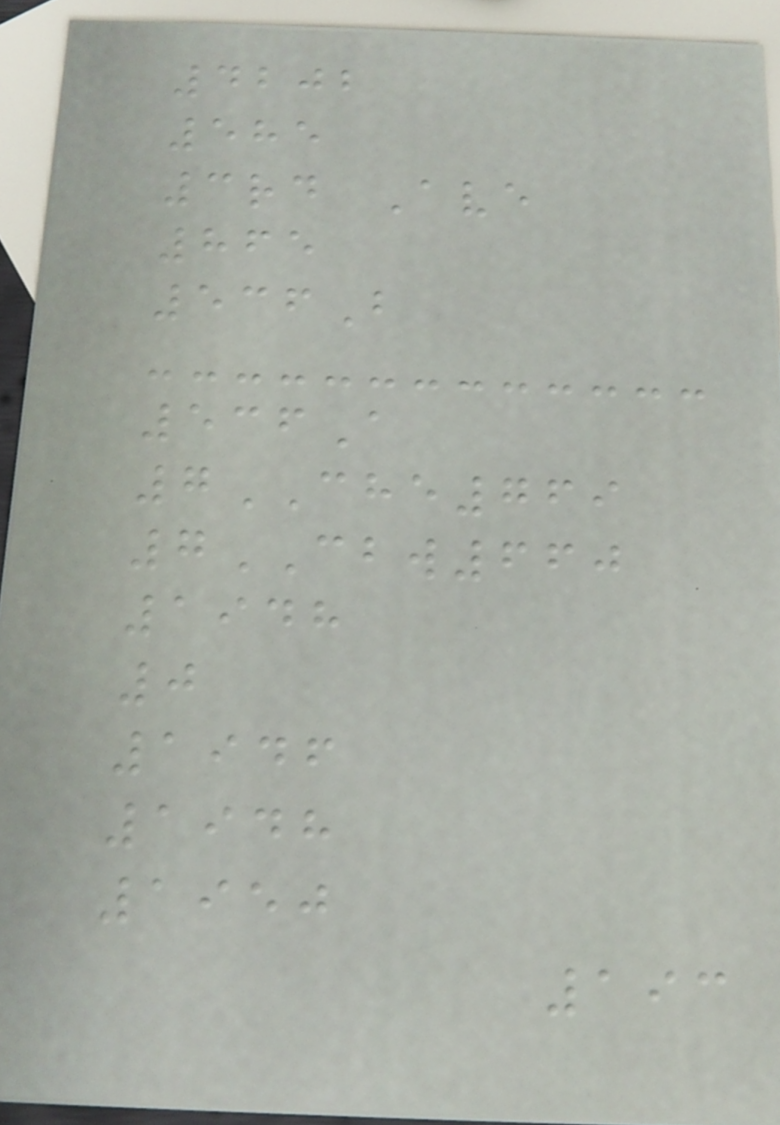4202
585
3rd Ave
865
536B
536A
7CHE769
7CBW660
1948
0
1946
1948
1950
193
